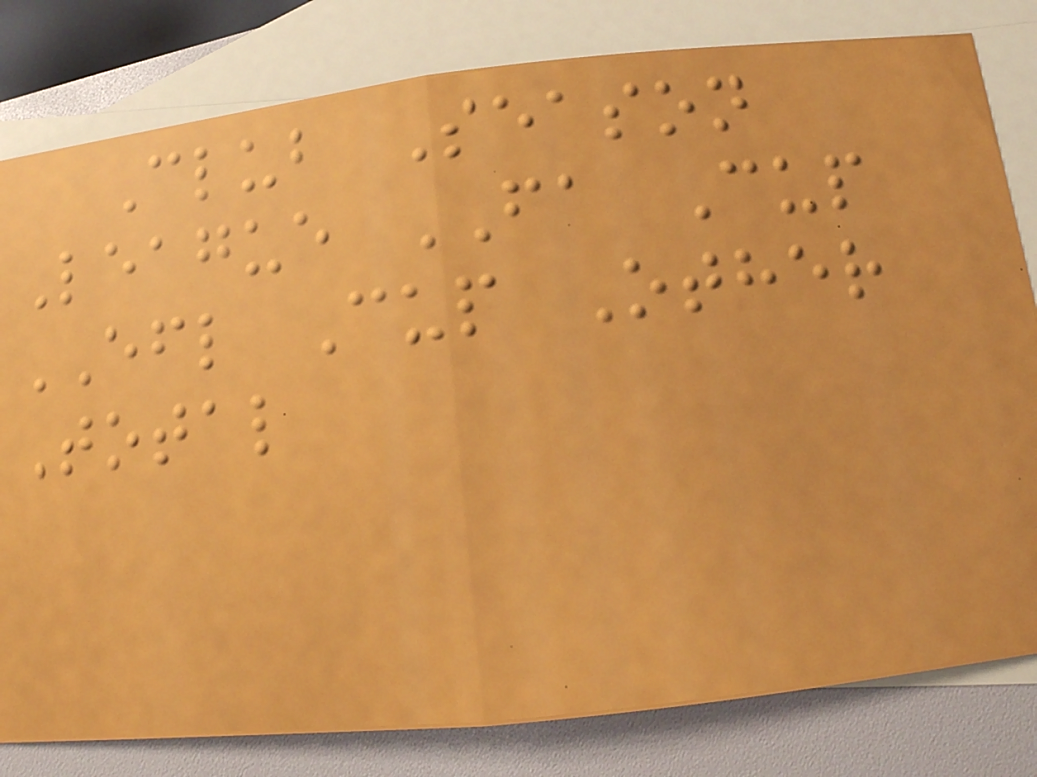Club Season
League FA Cup
EFL Cup Other
Total
